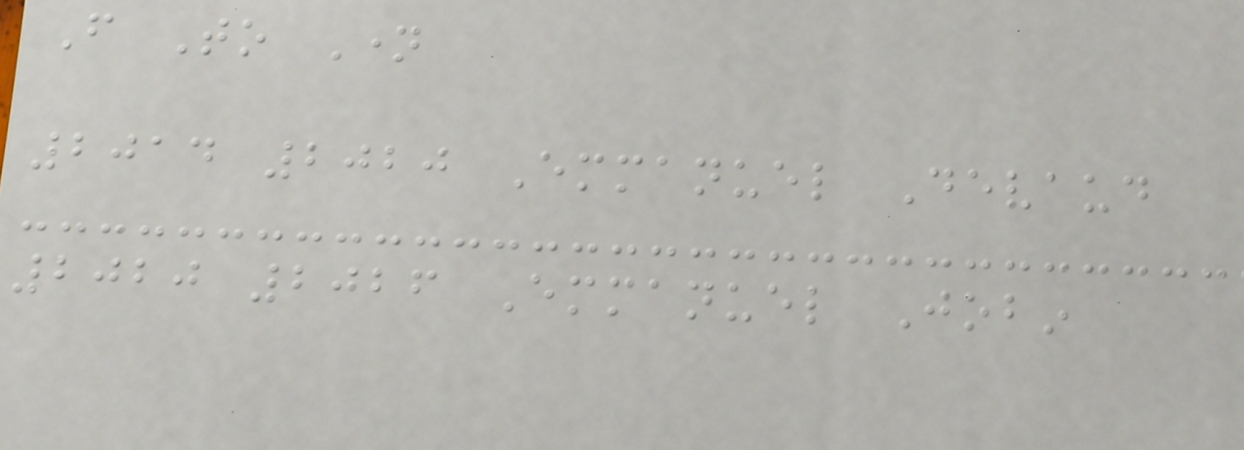From To Name
2014 2020 Emmanuel Devaud
2020 2026 Emmanuel Jobin
